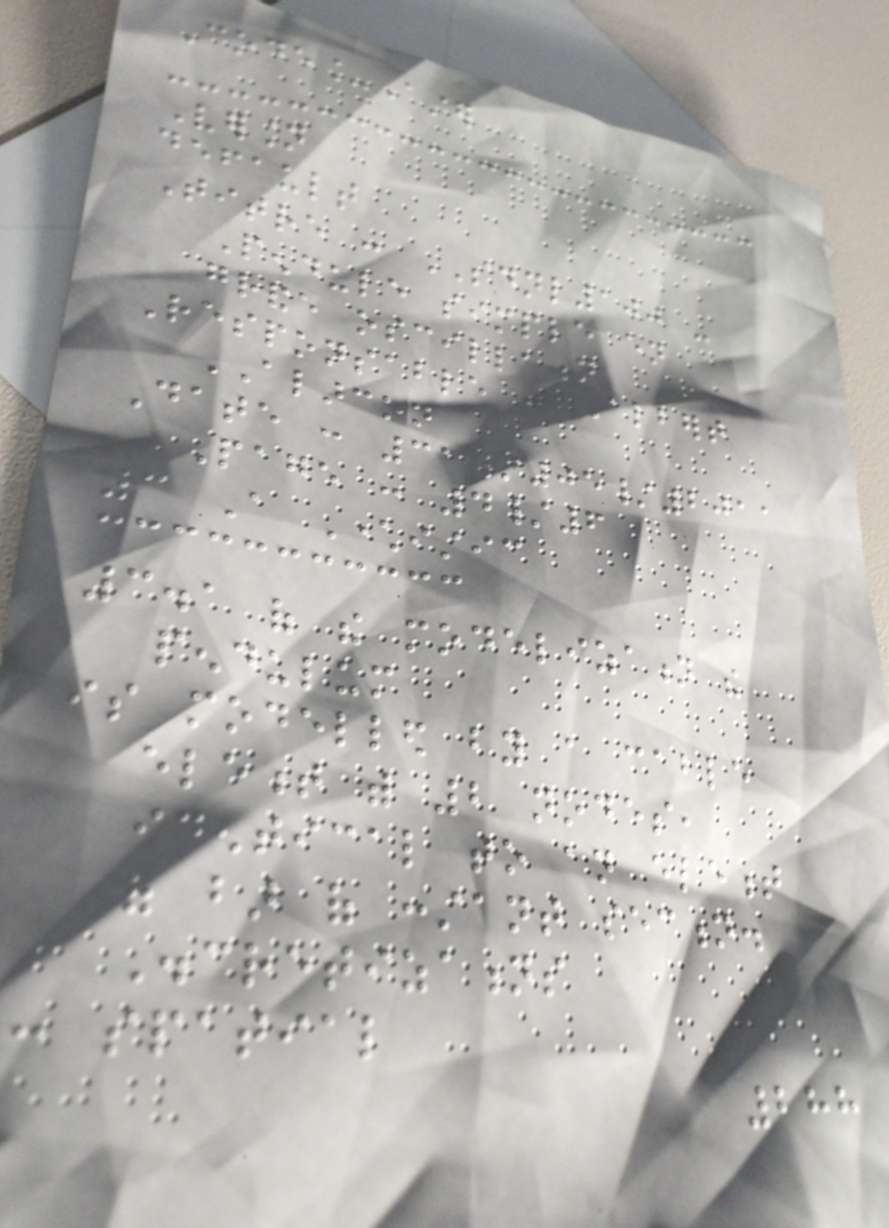Code_Aster
Version
default
Titre : SDNL100 -
Pendule simple en
grande oscillation
Responsable : Albert
ALARCON
Date : 31/05/2011
Page : 4/6
3 A Characteristic
3.1 of the modelization the
pendulum
is modelled by a cable
element with 2 nodes,
identical to an element
of bar of constant section.
Discretizations
: spatial
288
